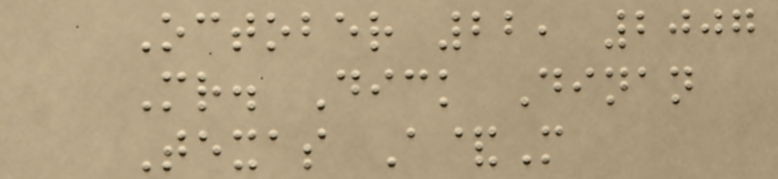October 22, 2007
Mr. Dick Dinan
Texas A&M
